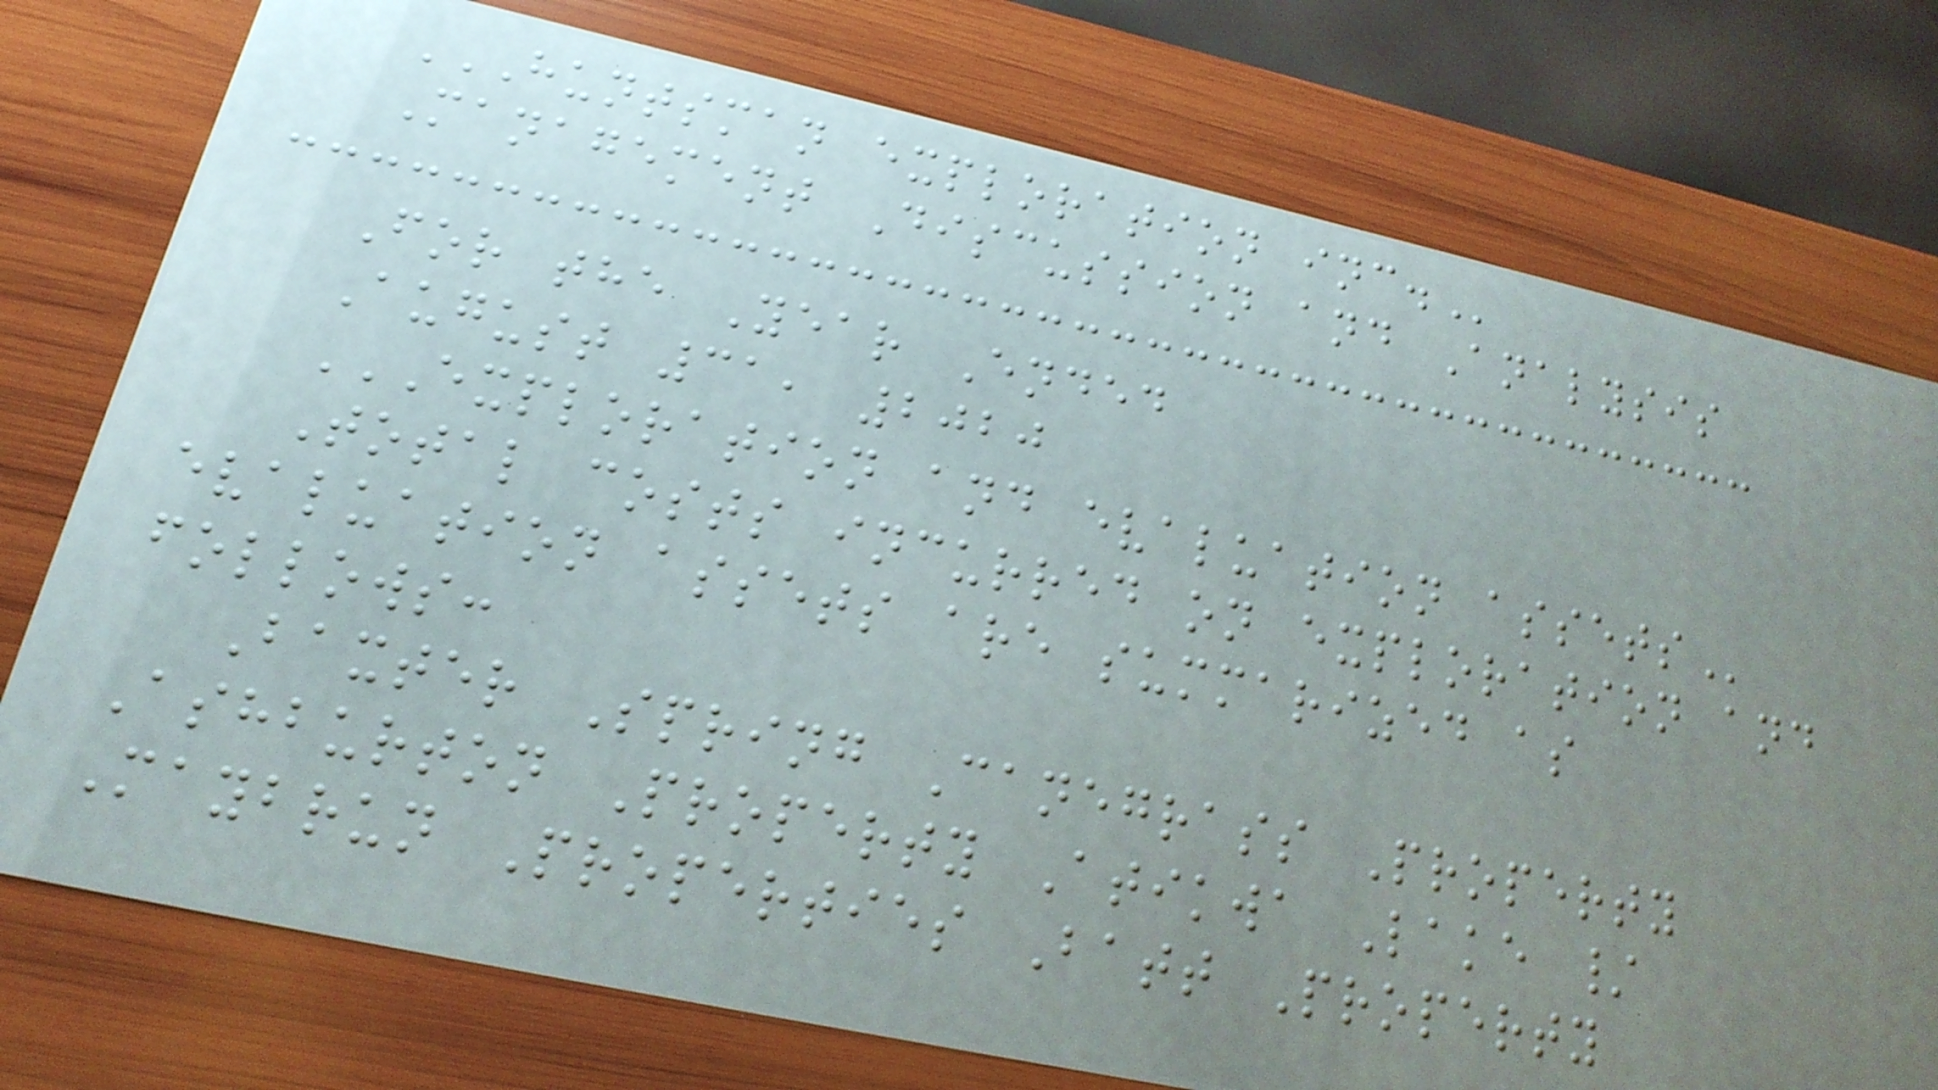HUNTSMAN EXPLORATION INC.
Management Discussion and Analysis
For the Year Ended
August 31, 2020
EXPLORATION AND EVALUATION ASSETS
Total costs incurred on exploration and
evaluation assets are summarized as
follows:
Baxter Spring Canegrass Property
Ashburton Property Atikwa Lake /
Maybrun Properties Batt Property
